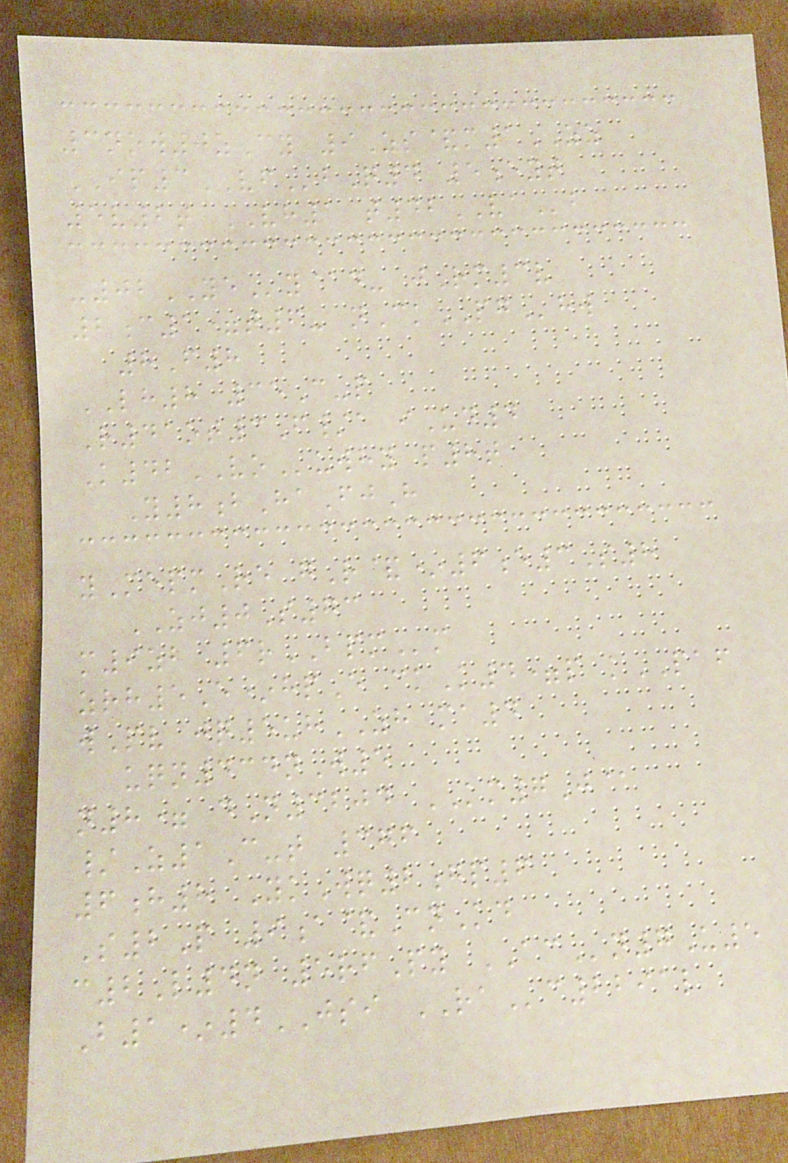3now0zCy 9Zs&m1ZZ
IP3VFbQ4 5eyt
5v2t VH1 t42VAb
-02YEy@d- jRm3v
2c1=t6- nCkPGhw
8F8
LH8 35C-p
R41ot3F/a iUd4
K42VOuwhy p8t
Y8bHaFjH
yMepmRe gR&*6e3S8
ZJ0S73
m9zb 6rBPMm
zrh5E*hpE ckK4=p kPAF
wPv jq5uhZH ma4
uqn434nW5
n8= dN3204 KM7J@
/Z1C-t 376
6h8 YkWq2gp6
S2P 9a&CnKd
c2L4n 5rfPy ACn7U5
B1*4JSI RAc2291l
